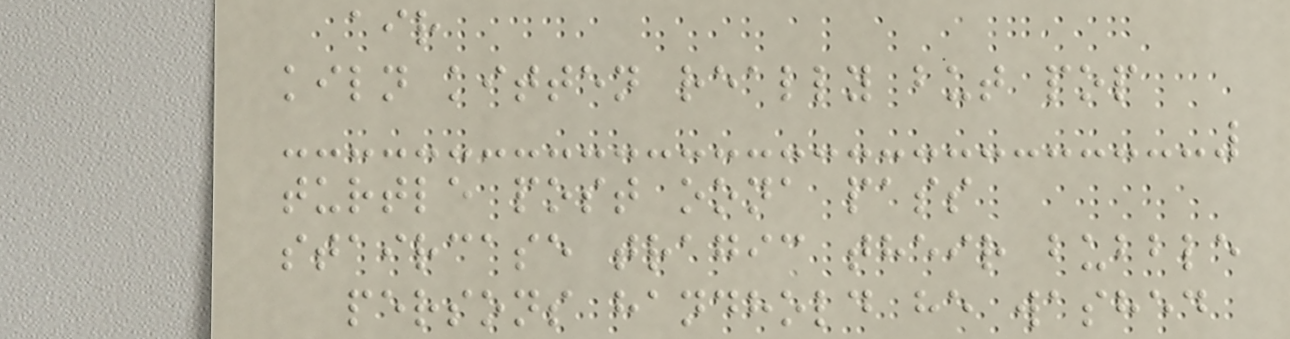air
kiln kitten really but pop
turtle post oona pass
staircase tragic their bubble
persons handhold he washed
